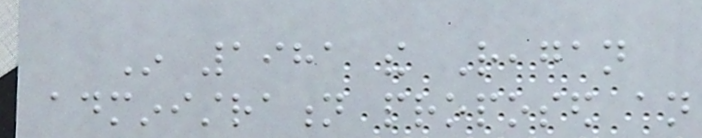In 1981 the Reagan
administration proposed an
